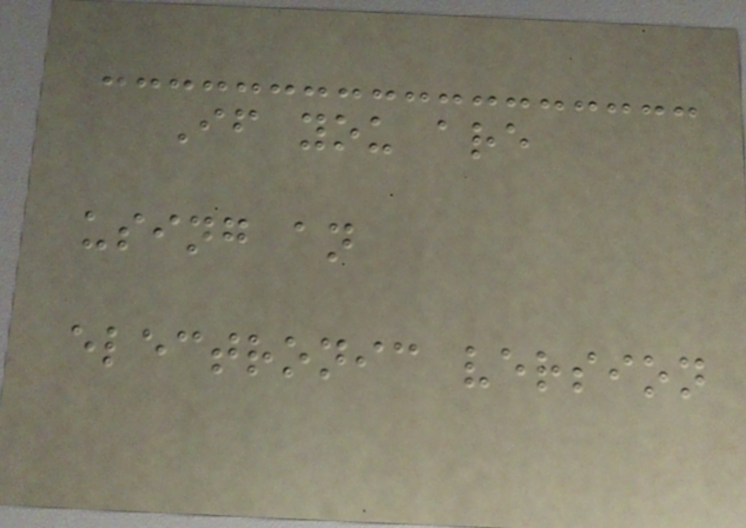If you are
using an
electronic version
